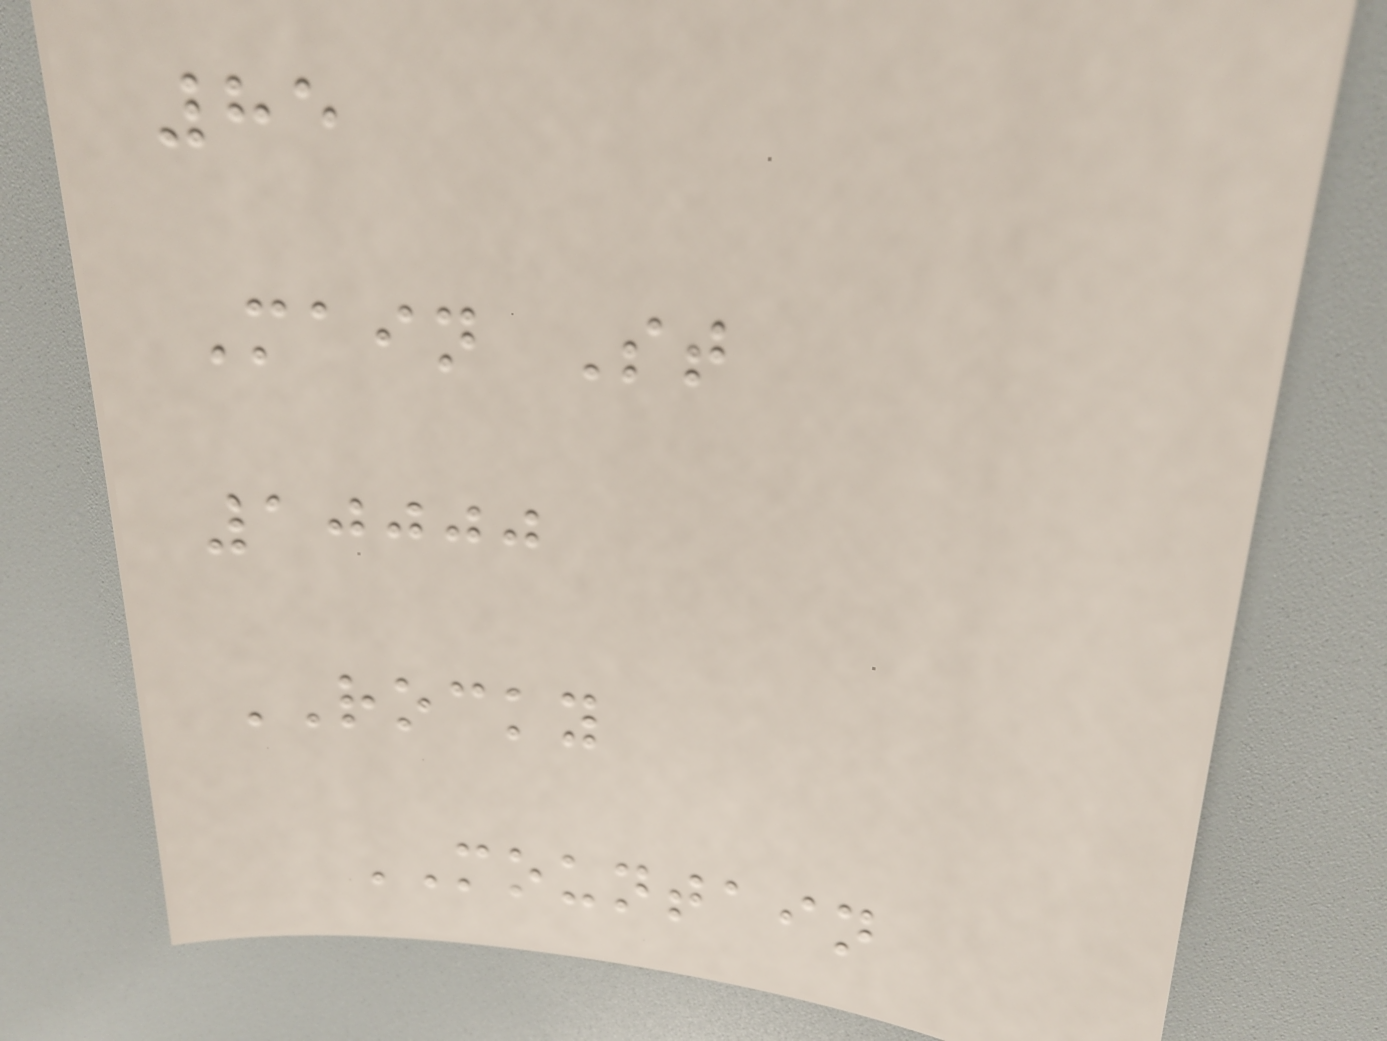85
Main St
10000
ROCKY
MOUNTAIN
